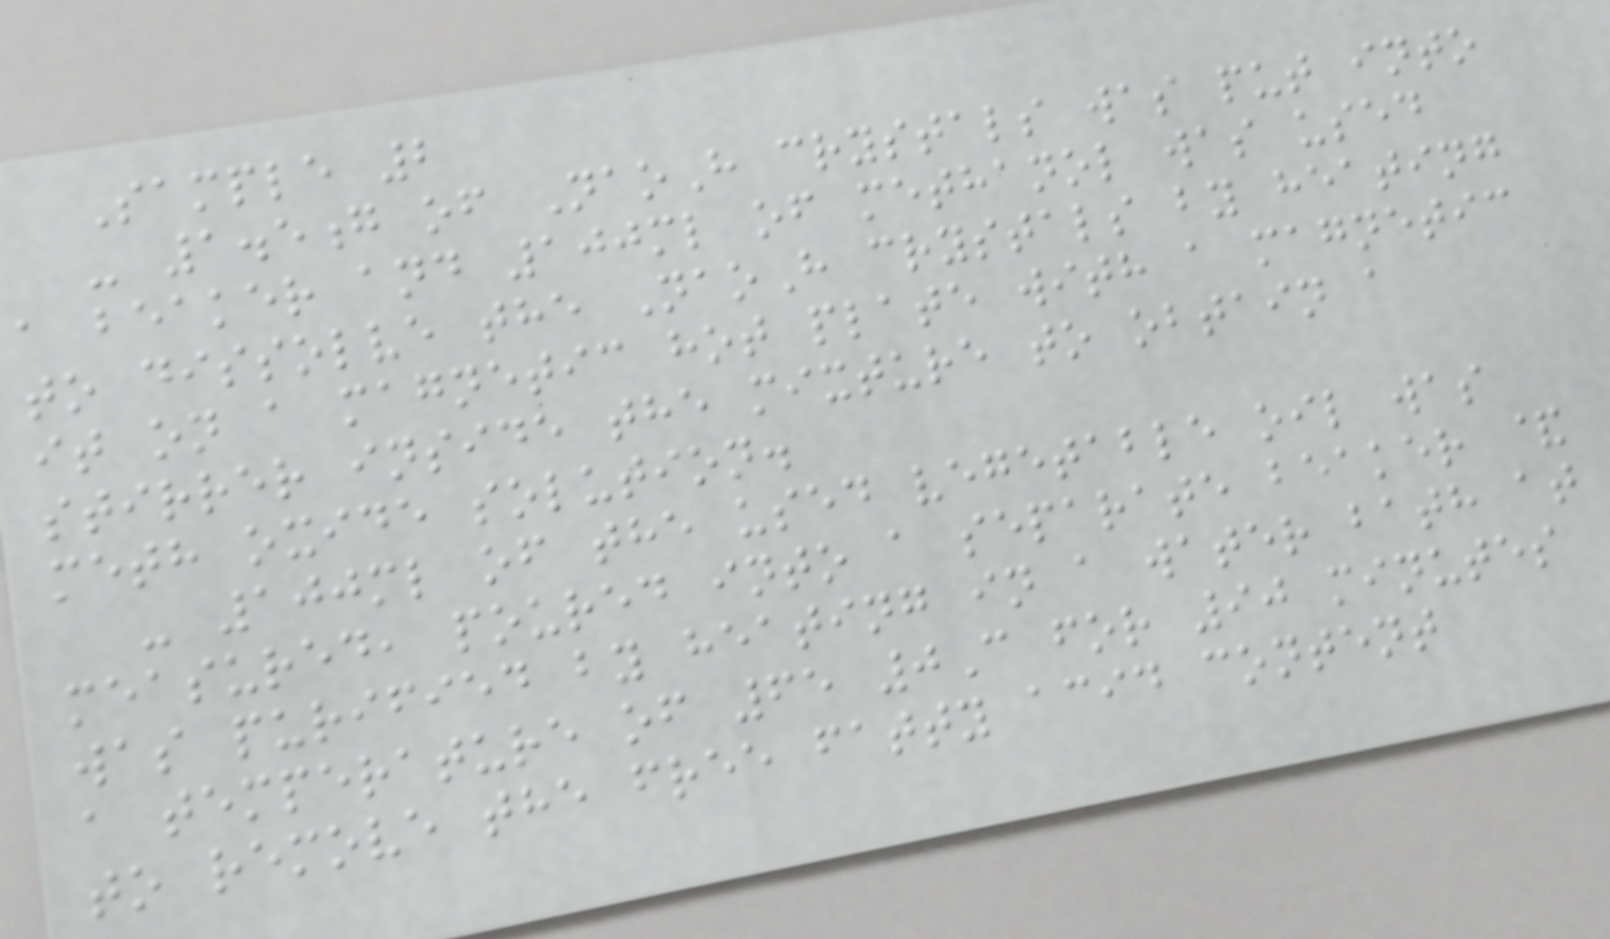Sample 2
- 1.5g of NaoH crystals was put into
a beaker and 100ml of methanol was used
to dissolve the NaoH crystals by heating
it on a magnetic hot plate with a magnetic
stirrer inside the mixture to obtain a
meth oxide solution.
- 100ml of the used vegetable oil was
measured, poured into a separate beaker &
was purified by heating in a water bath at
a temperature of 65 0C for 90 minutes
to remove the free fatty acid content
